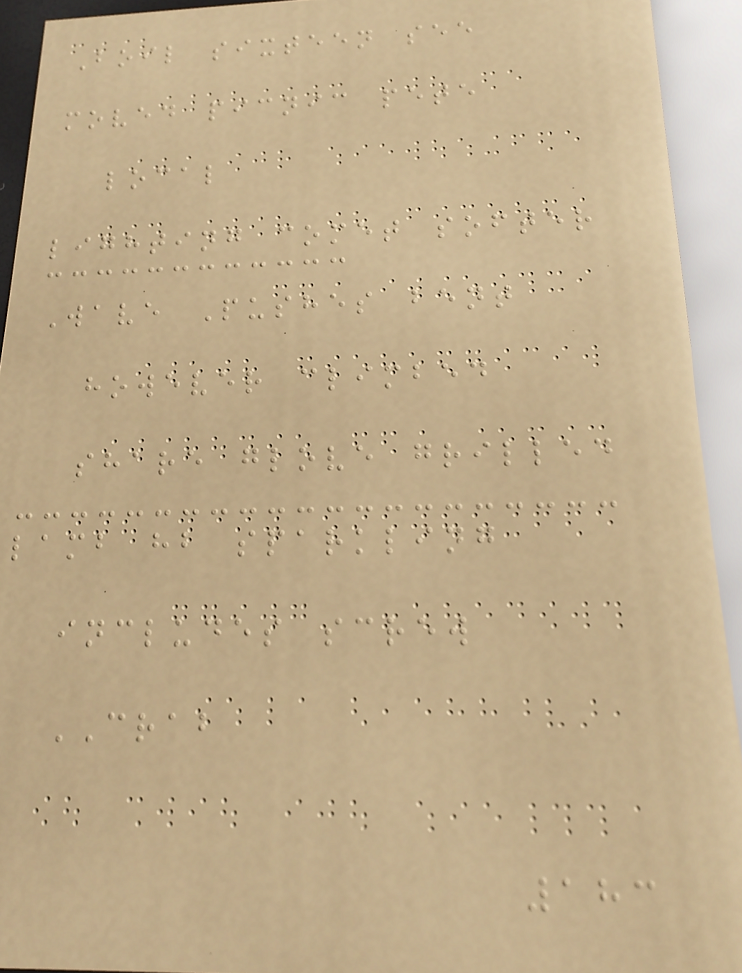Boil sixteen see
moved picnic pete
local
lighting comet softer
Wave Pushes bent
however climbed
share glove grilled
lamb hb sparkling
includes screw
CRAB
183
